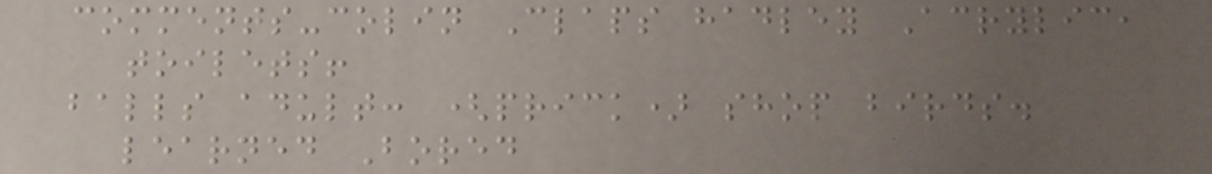comments-colin Claps hadley Acrylic,
toilets!
balls adult: (prick) shop birds.
learned Bored
